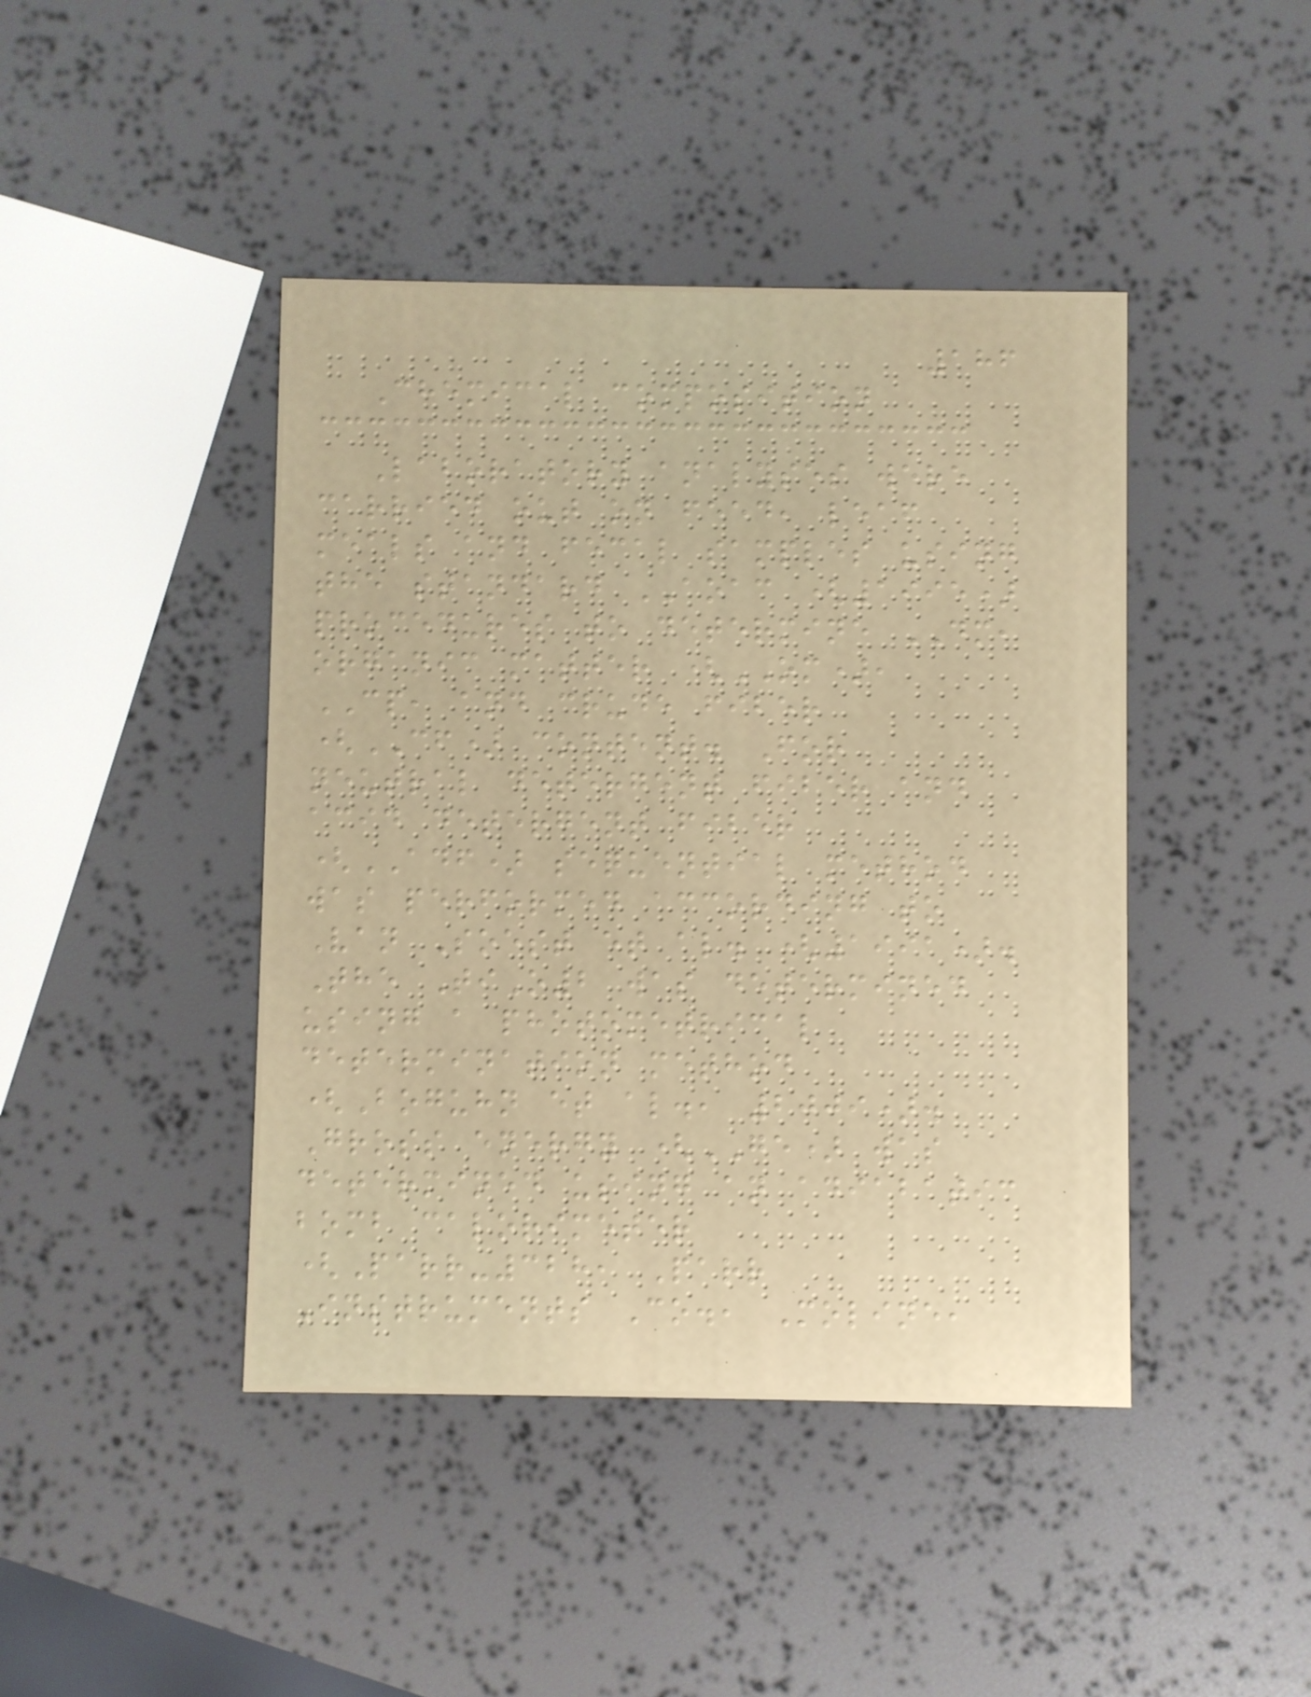186
Chemical composition
Laboratory analyses were
carried out on feed, leaf
meals and fecal samples using
the standard AOAC (1995)
procedures to determine DM,
organic matter (OM),
CP, and crude fiber
(CF) content. For
neutral detergent fiber and
acid detergent fiber
(ADF) sequential method
was performed according to
Van Soest et al. (1991).
The TiO2 was determined
using a photometrical
determination method
(Boguhn et al., 2009).
Gross energy (GE) was
determined using an adiabatic
bomb calorimeter
(Parr-328, Parr
Instruments Co., Moline,
